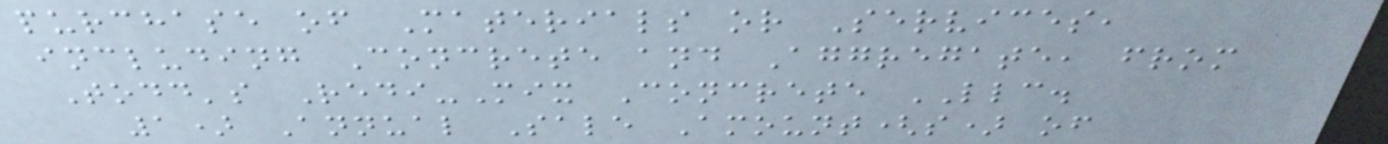purchase of Materials or Services,
including Concrete and Aggregate, from
Todd's Redi-Mix Concrete LLC.
1) Annual Sale Amount(s) of
